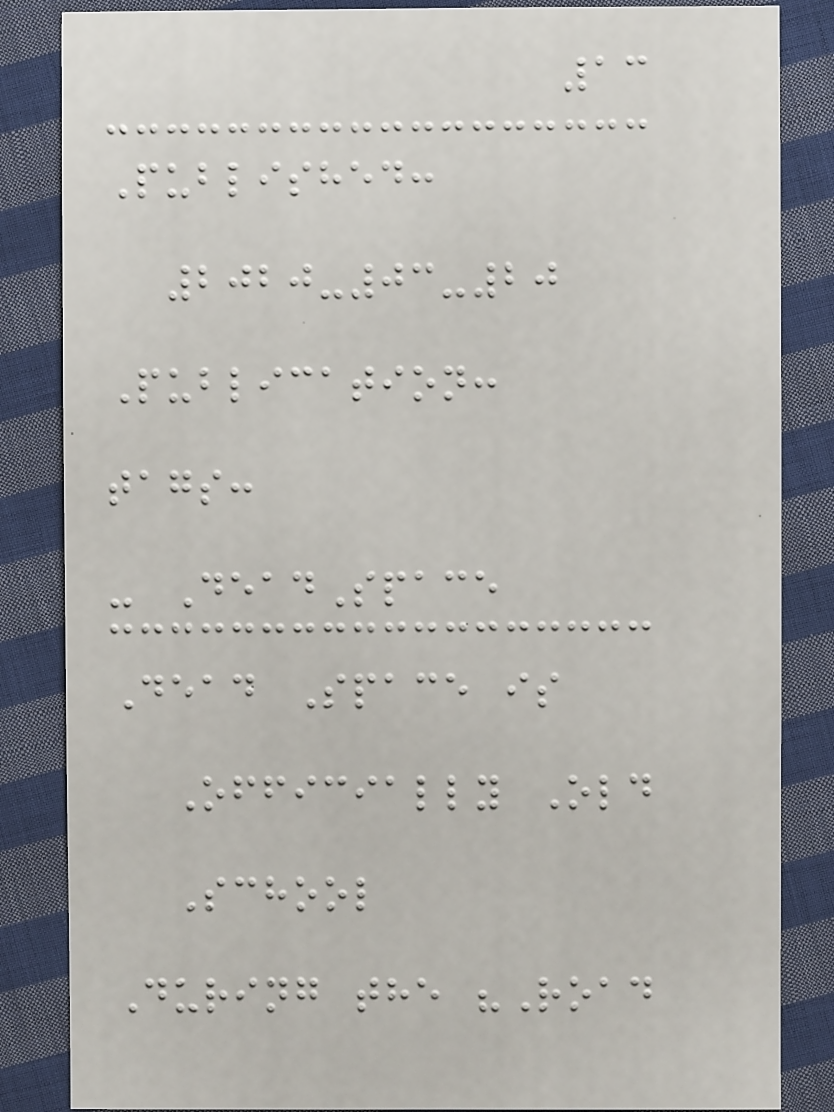13
Published:
2020-03-20
Publication:
tags:
- DeadSpace
Dead Space is
Officially Old
School
During the "Road
